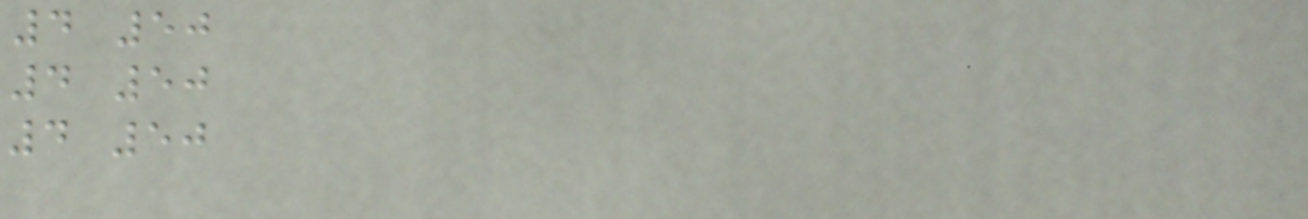4 50
4 50
4 50
